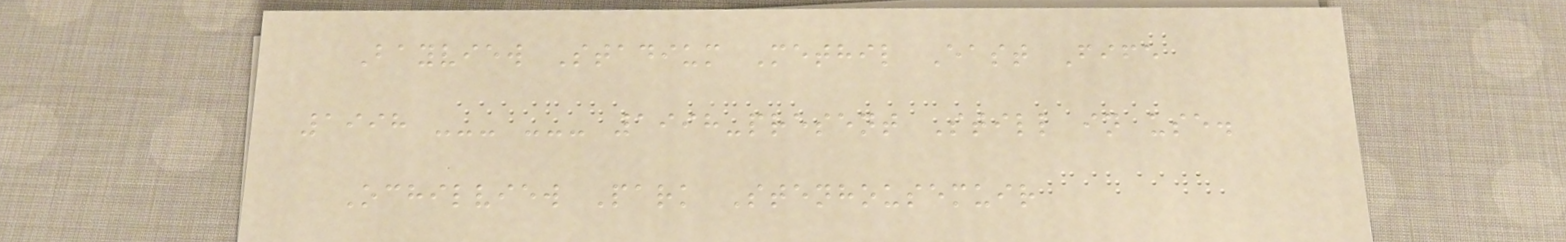Bayview Stadium Methil East Fife
1998 --- --- 1998-present Still in use.
Ochilview Park Stenhousemuir
